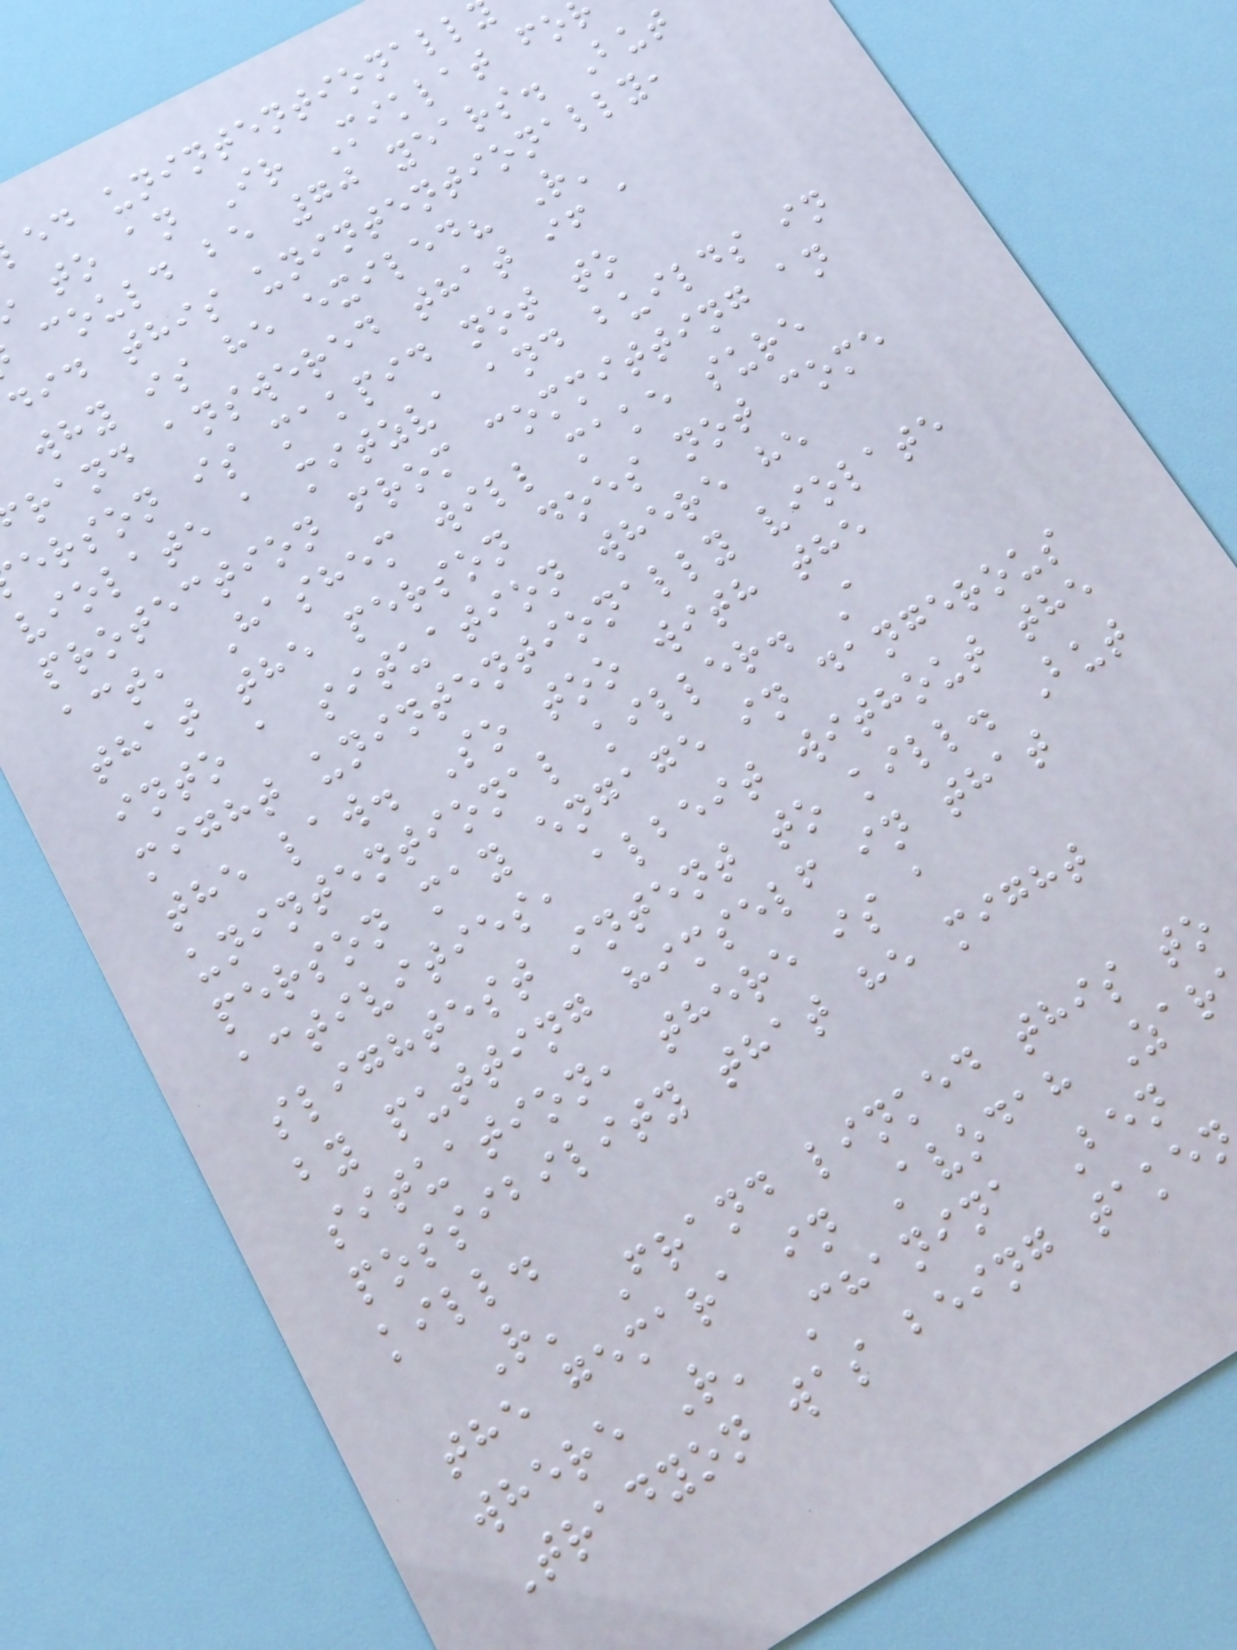ed unintentionall
to an Ir Miklat fo
could be 70 years. But
did this unintentionally,
why is he exiled? R'
rand answered that if a
erson is makpid not to
violate a mitzva and builds in
protection from committing an
act, Hashem will make sure
that the person does not come
into a situation where he
might unintentionally violate
the law. So too with the
unintentional killer. A
person may engage in dangerous
activities, albeit without the
slightest intent to kill. But
by putting himself in that
situation, there is a
possibility that he might
kill.
R' Frand linked this to
the gemara in Avodah Zar
where R' Chanina Ben
Tradyon was being take
